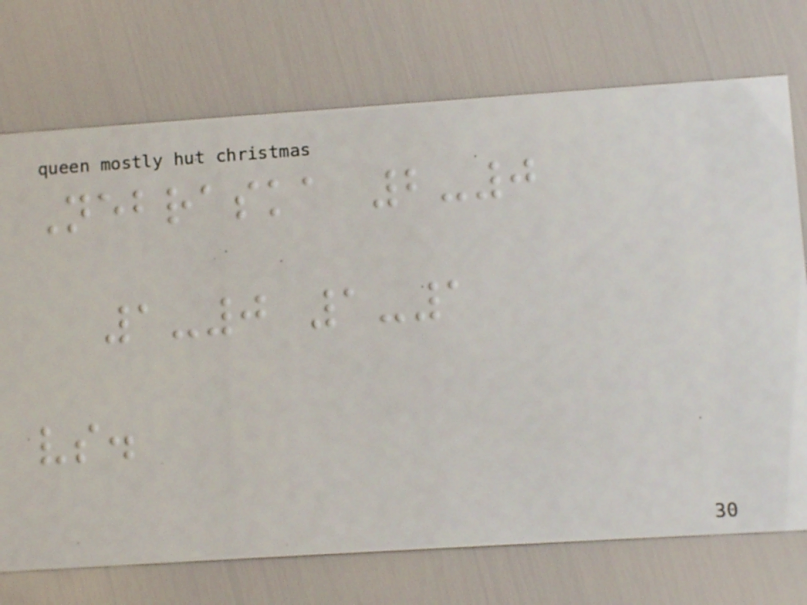Nebraska 2-0
1-0 1-1
vs.
